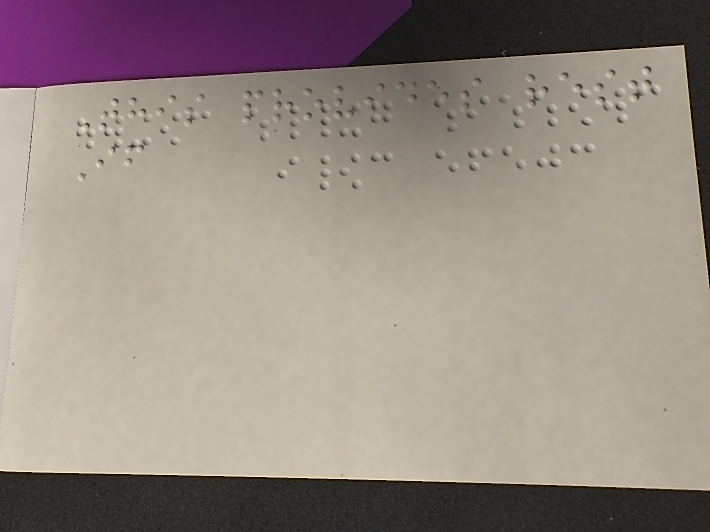This provides rest
If
